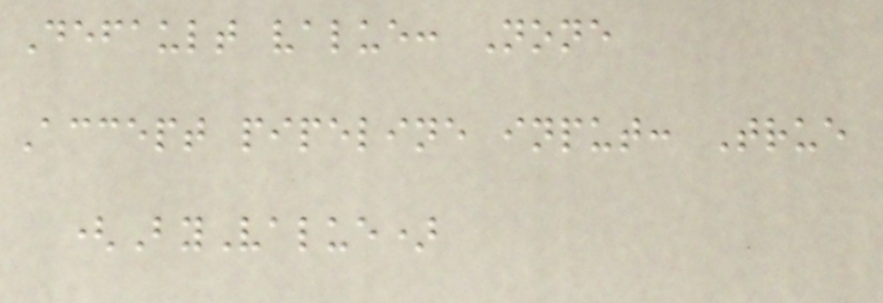Default value: None
Accept pipeline input: True
(ByValue)
